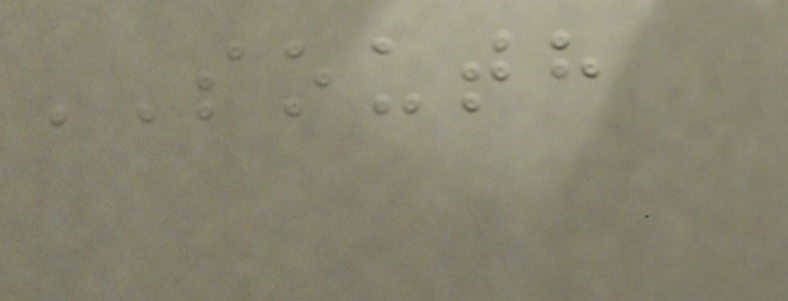SOUTH
